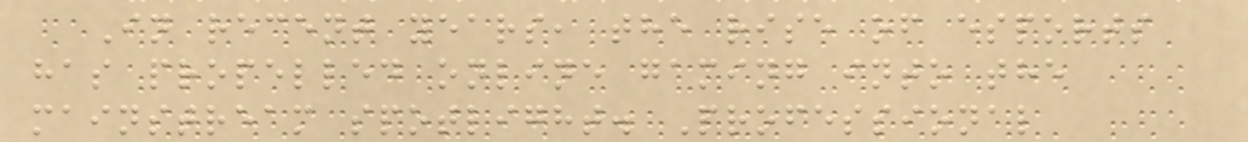In recent years, the rise of esports
has propelled online gaming into the
mainstream spotlight. Professional
